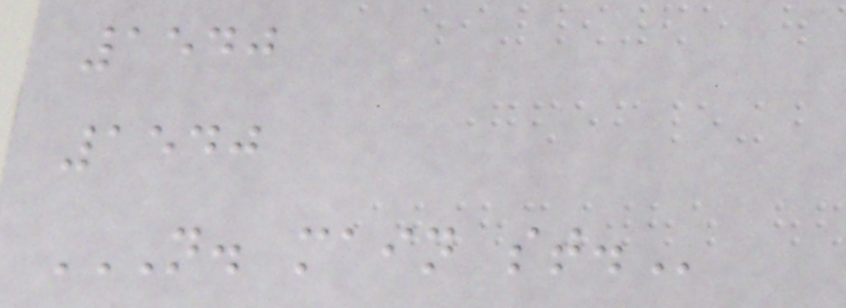1540
1540
N. MAIN ST.
